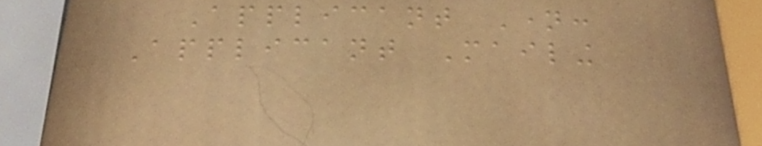Applicant Name:
Applicant Mailing
